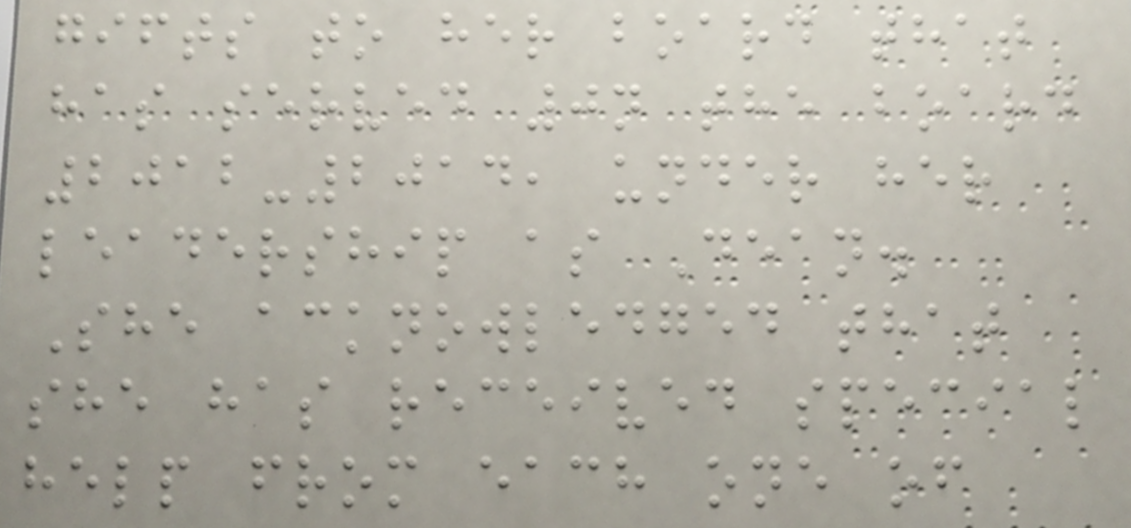gifts to her board that
has served 0n the board
2012-2014, under her
leadership as Dean.
She acknowledged that
she has received special
help from each one of
